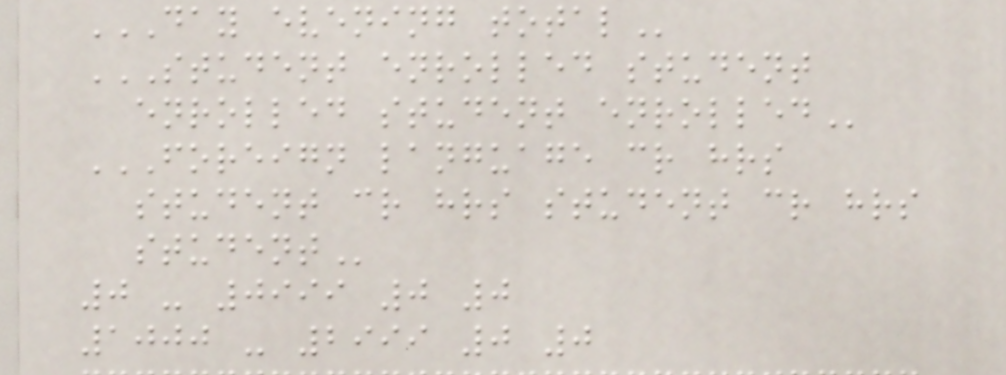DAY EVENING TOTAL
STUDENT ENROLLED STUDENT
ENROLLED STUDENT ENROLLED
FOREIGN LANGUAGE CR HRS
STUDENT CR HRS STUDENT CR HRS
STUDENT
0 - 0999 0 0
1000 - 2999 0 0
